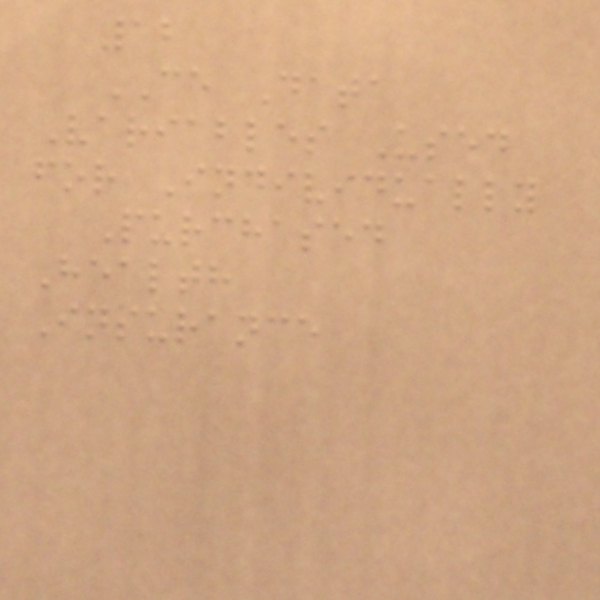12
CE Data
Variables Used
for Individually
Purchased
Health
Insurance
